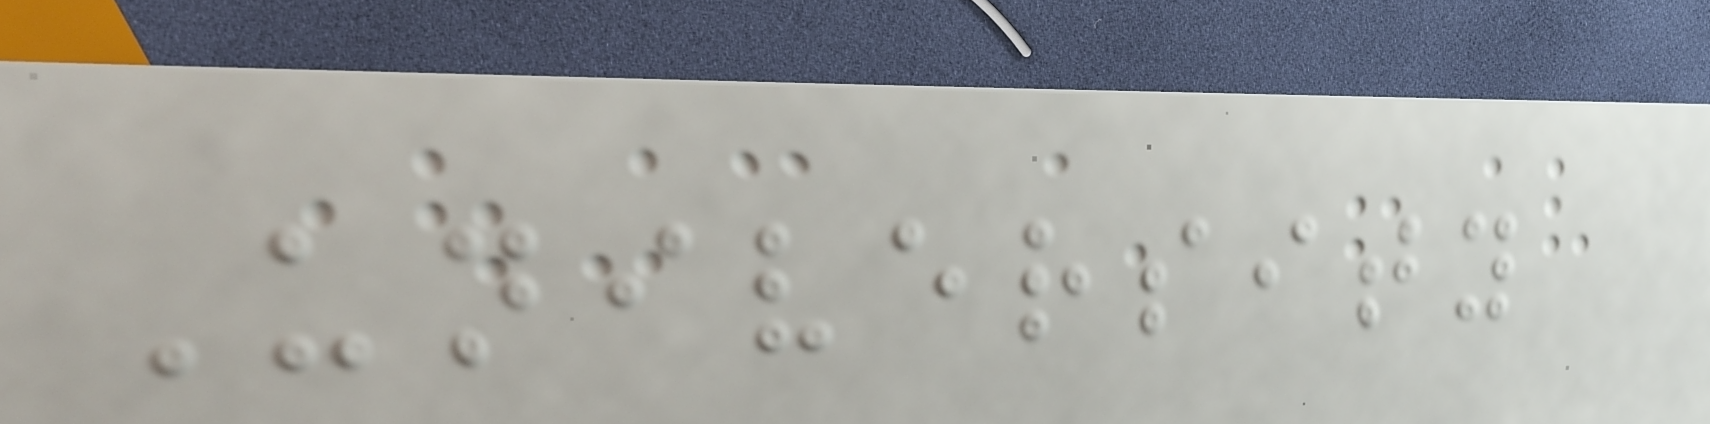University
